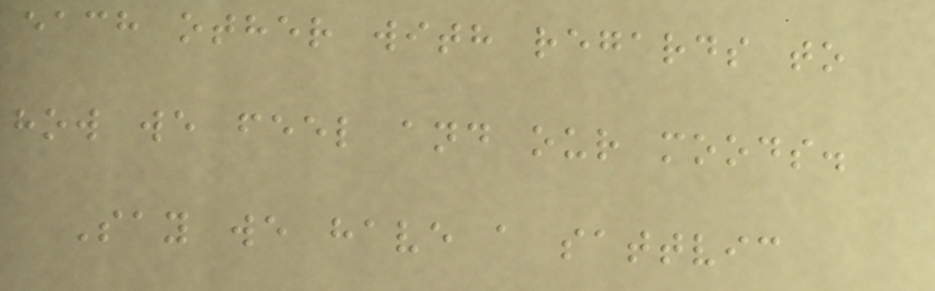each other with regards to
how we feel and our moods.
Say we have a sattvic
